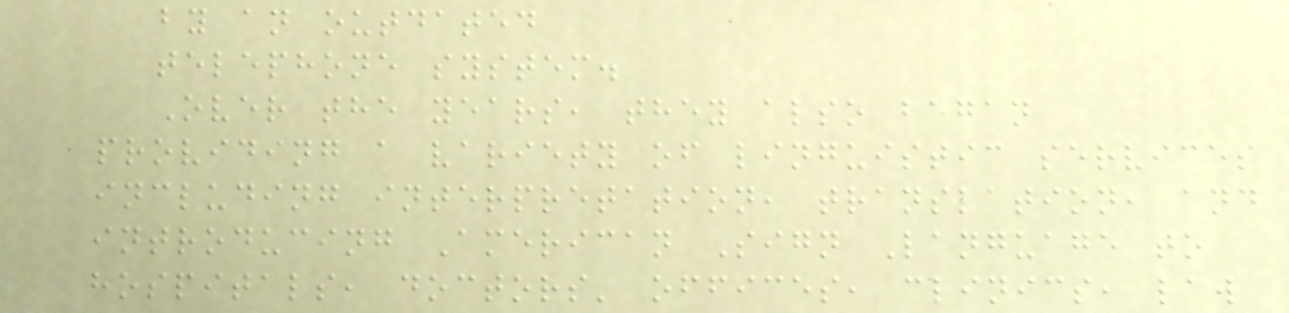by an outdated
telephone system.
Over the years, they also began
providing a variety of linguistic services
including interpretation, translation, and
introducing American Sign Language to
hospitals, doctors' offices, clinics, law
